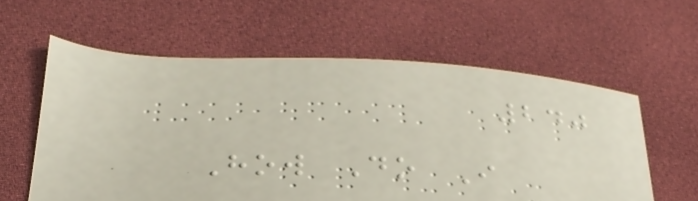240
How Do I
